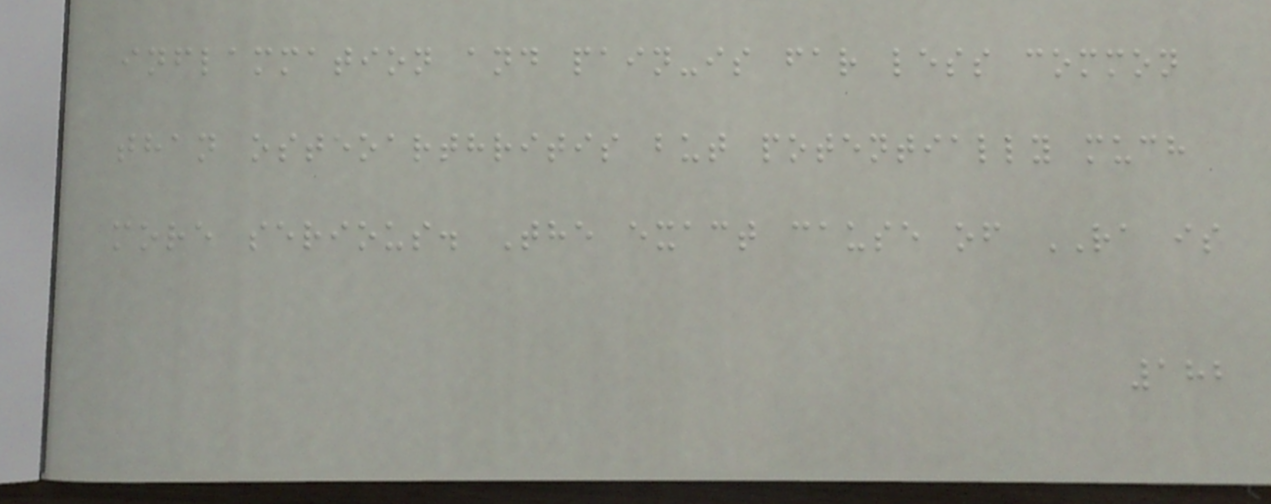inflammation and pain-is far less common
than osteoarthritis but potentially much
more serious. The exact cause of RA is
182
